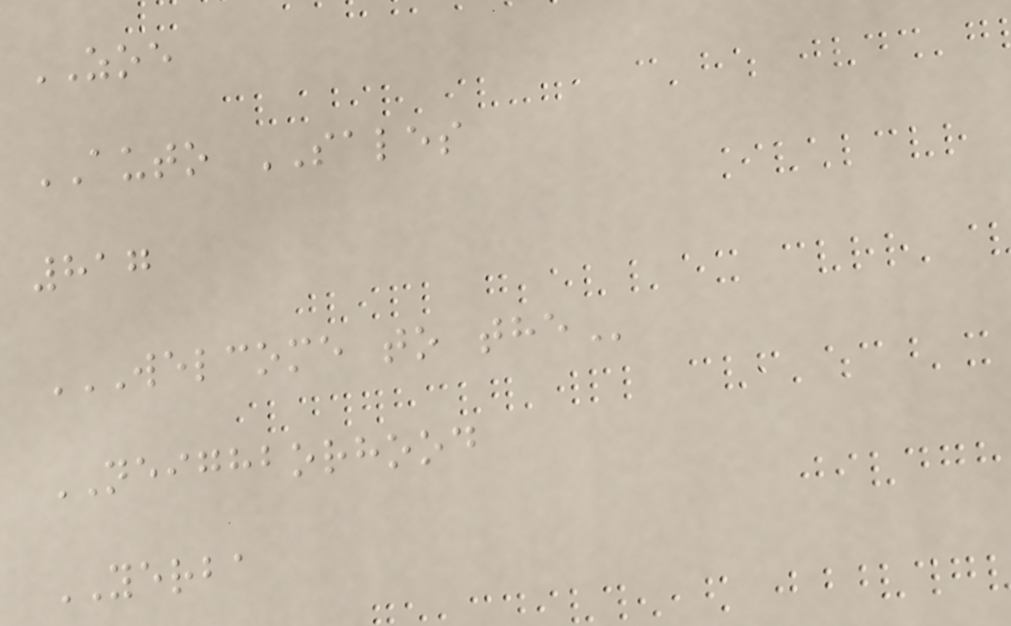ZOE
AUTO SALES
817
WELCOME TO THE
NEIGHBORHOOD
YERBA
